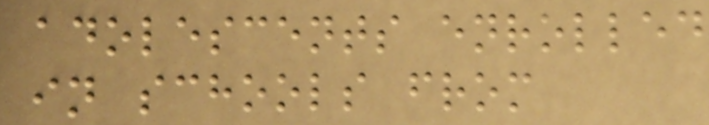adolescents enrolled
in schools from
